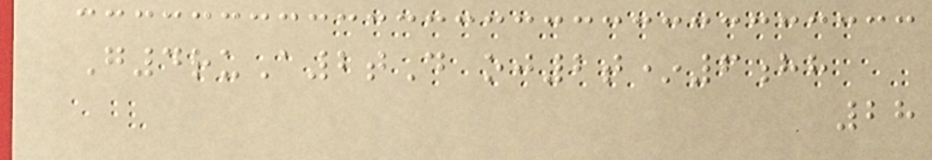G4ruA2tD oj2t*6hh
28
